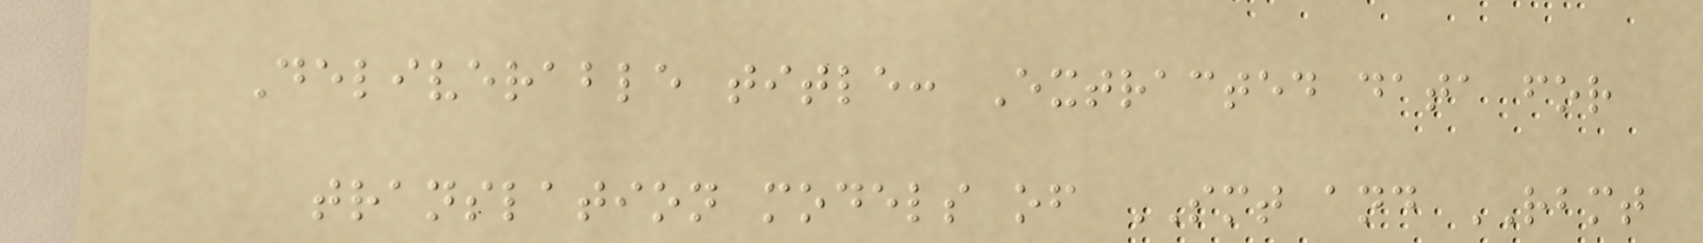Deliverable title: Extracted data for
translation models of SMT and RBMT
